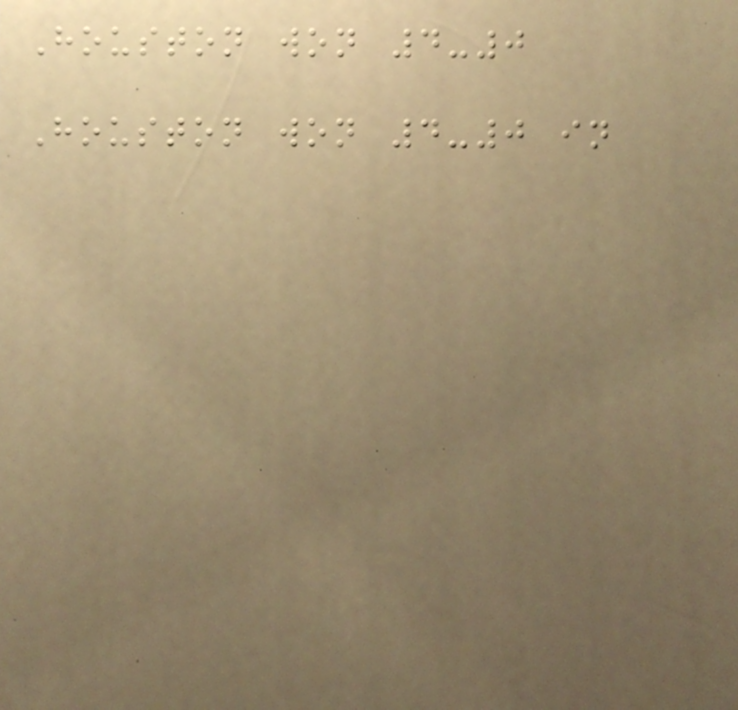Houston won 4-0
Houston won 4-0 in
